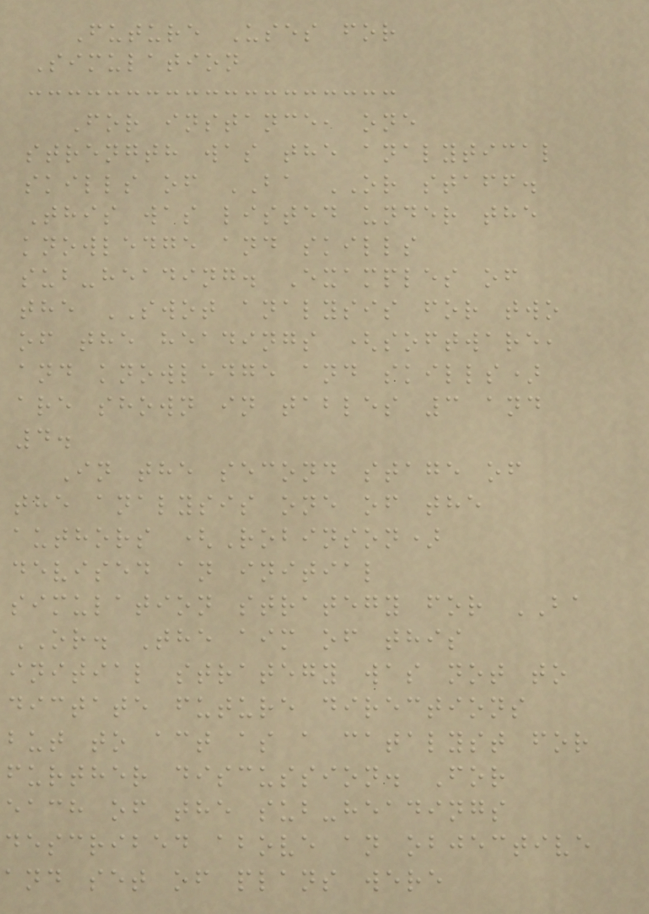Future Uses for
Simulation
For instance, one
strength was the analytical
skills of BA OR staff.
This was listed under the
knowledge and skills
sub-heading. Examples of
the SWOT analysis for two
of the headings (software,
and knowledge and skills)
are shown in tables 3 and
4.
In the second stage of
the analysis one of the
authors (Robinson)
devised an initial
simulation strategy for BA
OR. The aim of this
initial strategy was not to
dictate future directions
but to act as a catalyst for
further discussion. For
each of the sub-headings
described above an objective
and set of plans were
